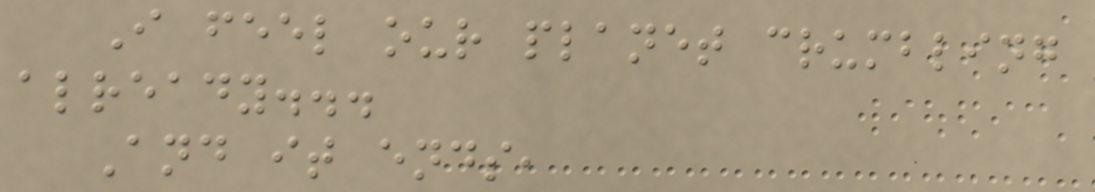I feel our planet crumbling
already...
And it ends,
